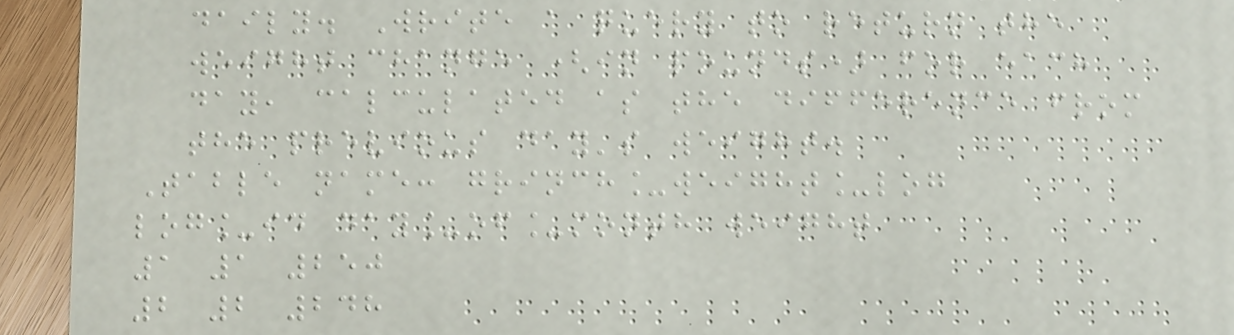daily. Write a query to return the
weight change (in pounds) for each
day, calculated as the difference from
the previous day's weight.
Table name: grinch_weight_log
log_id day_of_month weight
1 1 250
2 2 248
